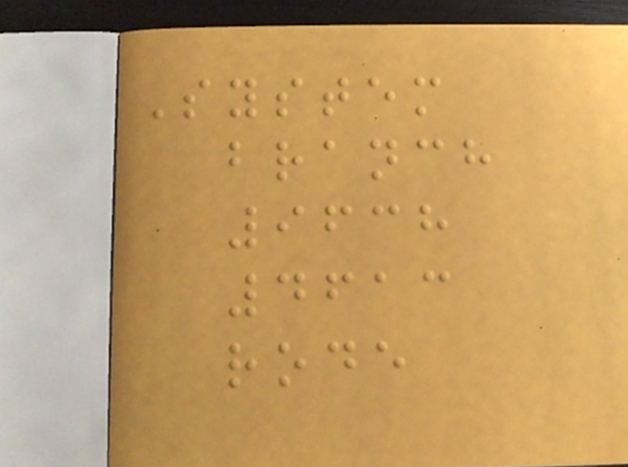System
branch
9638
4613
rode
